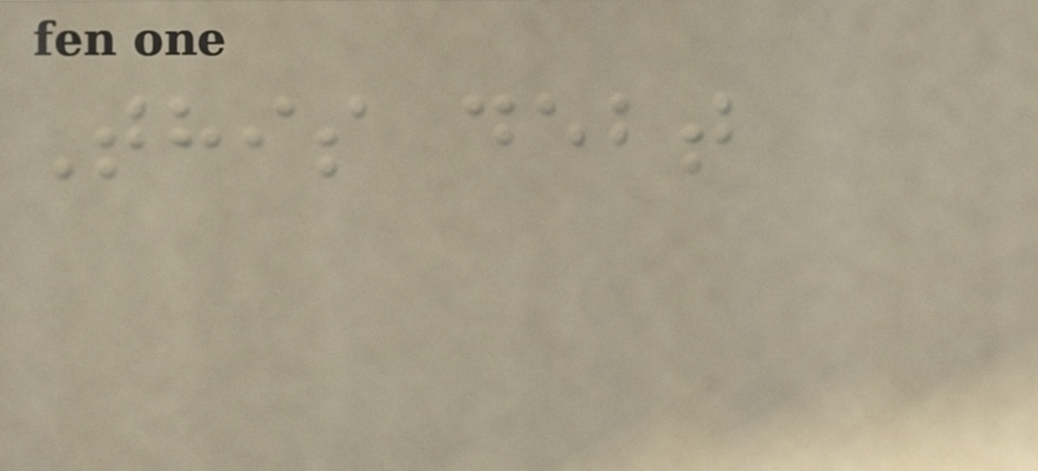This debt
